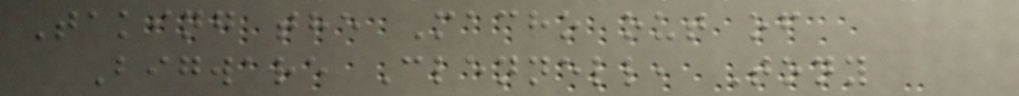Taking the Macho out of
Bigware Clennell, Tony
